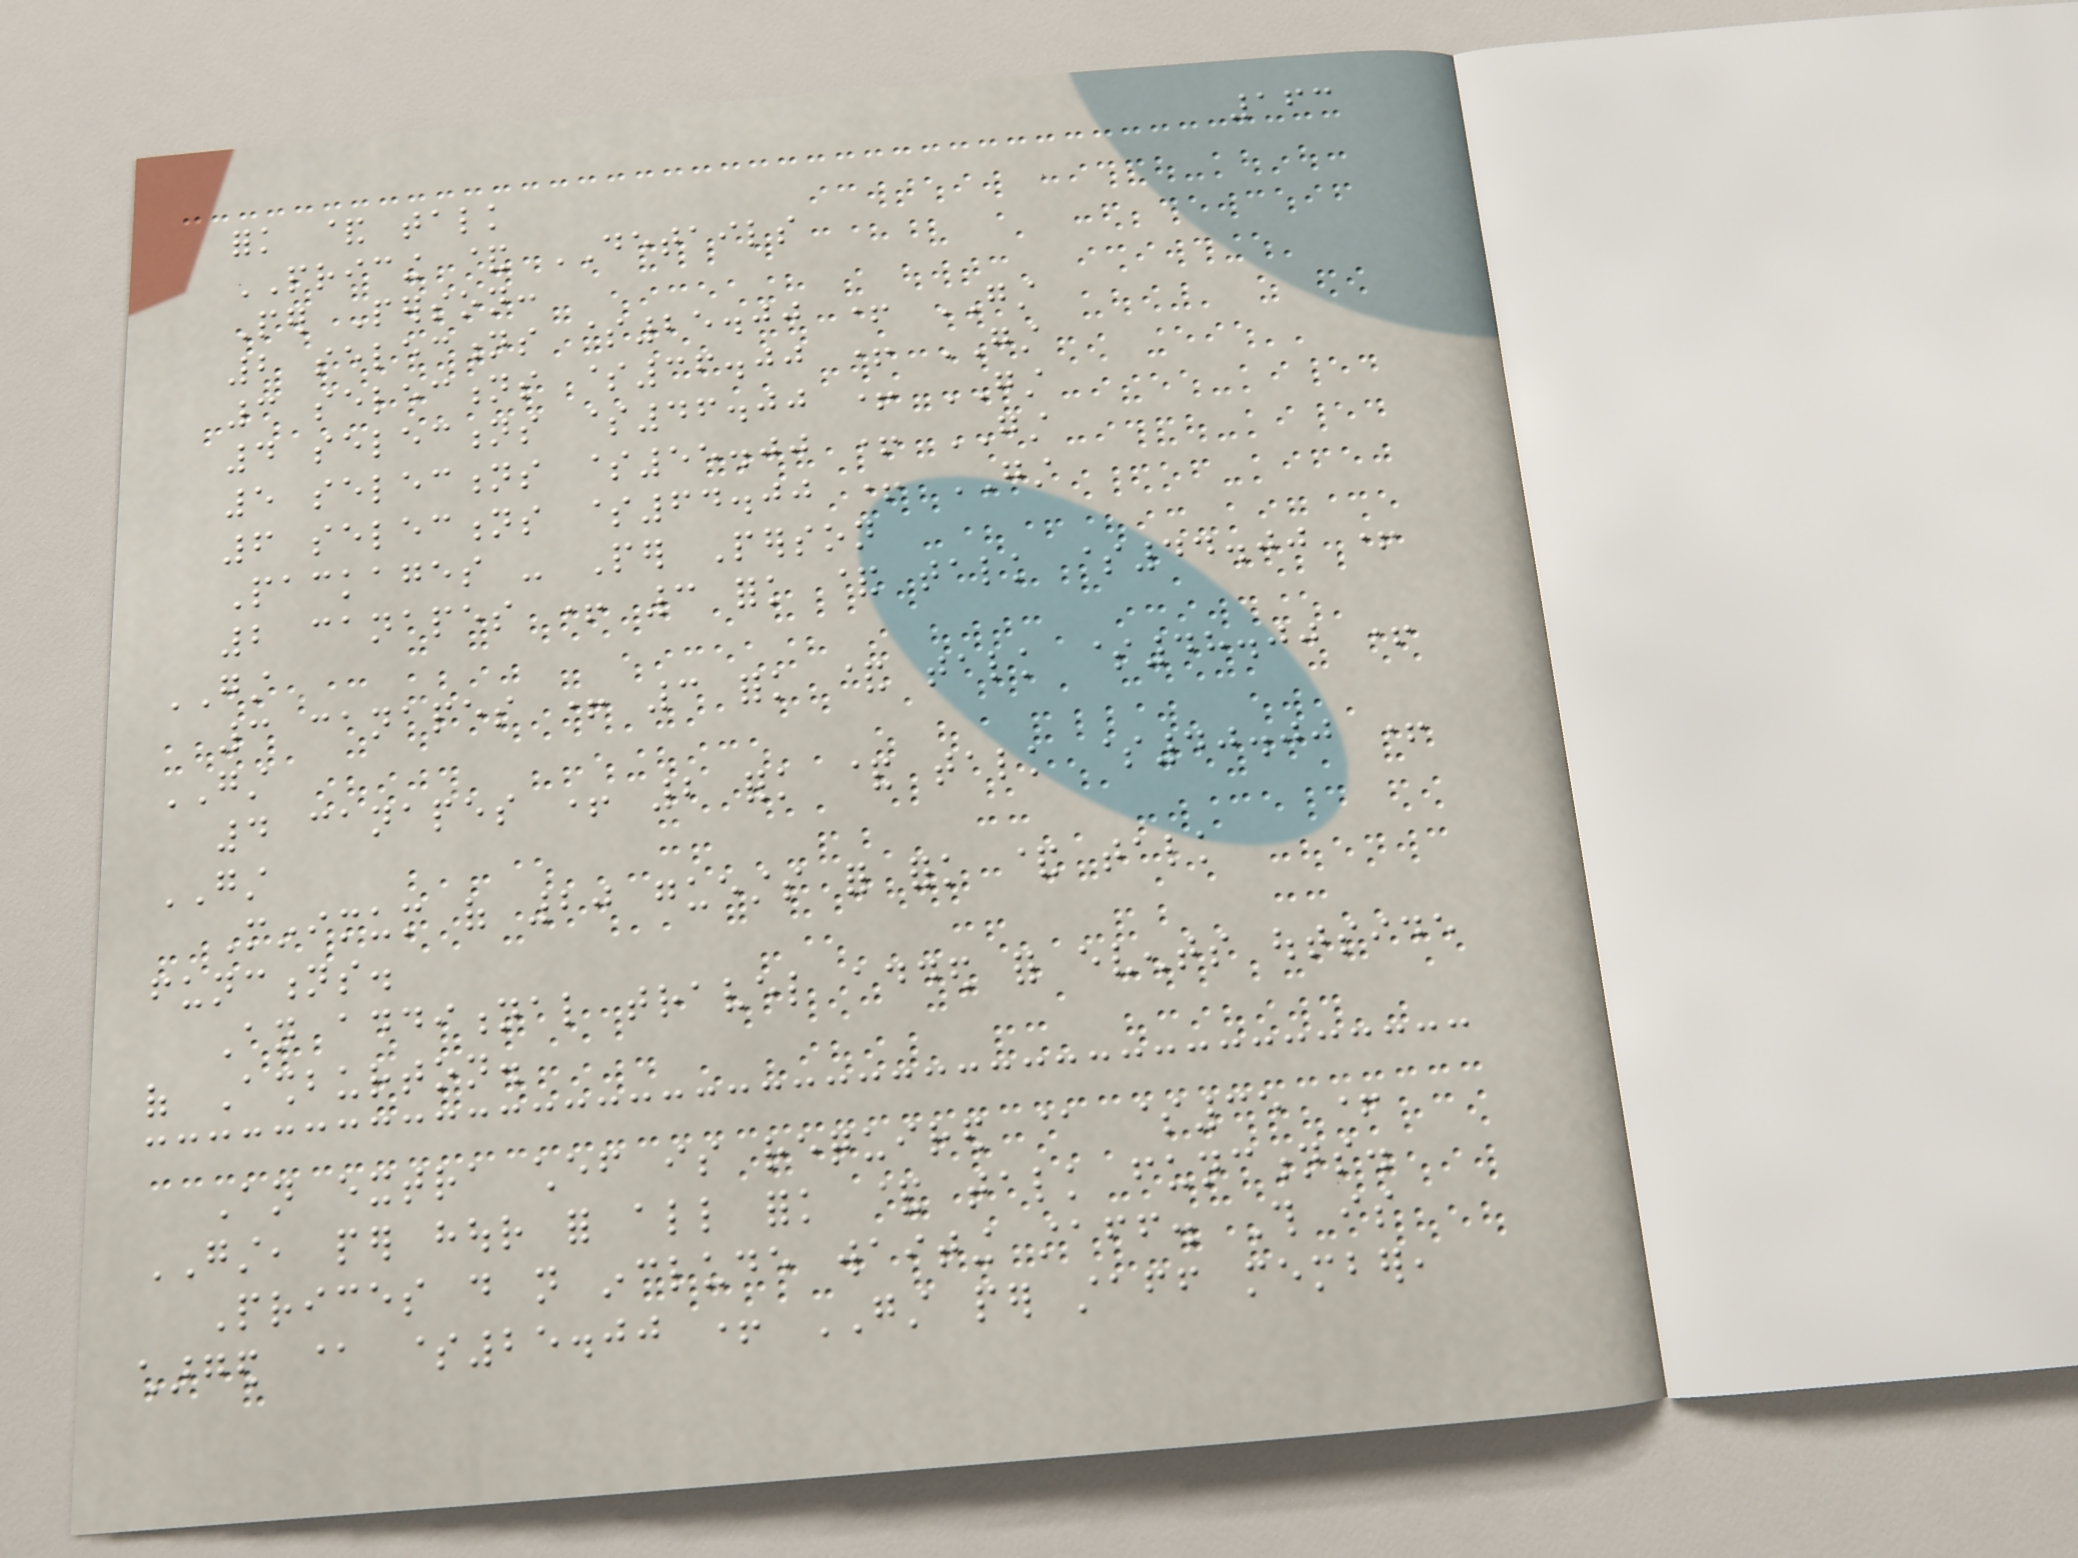163
fork & talk
PRICING & DETAILS
Per Person:
2 selections $25.00 + GST
3 selections $36.00 + GST
4 selections $46.00 + GST
5 selections $55.00 + GST
6 selections $64.00 + GST
Packages - Per Person
2 canapes + 3 fork & talk $44.00 +
GST
3 canapes + 3 fork & talk $48.00 +
GST
4 canapes + 2 fork & talk $40.00 +
GST
Minimum of 20 guests for fork & talk
functions.
An additional travel added for events outside
of Ashburton.
An extra chef is required @ $35 +
GST, per hour for all fork & talk functions.
Prices do not include waiting staff. This is
charged @ $25.00 + GST per staff member,
